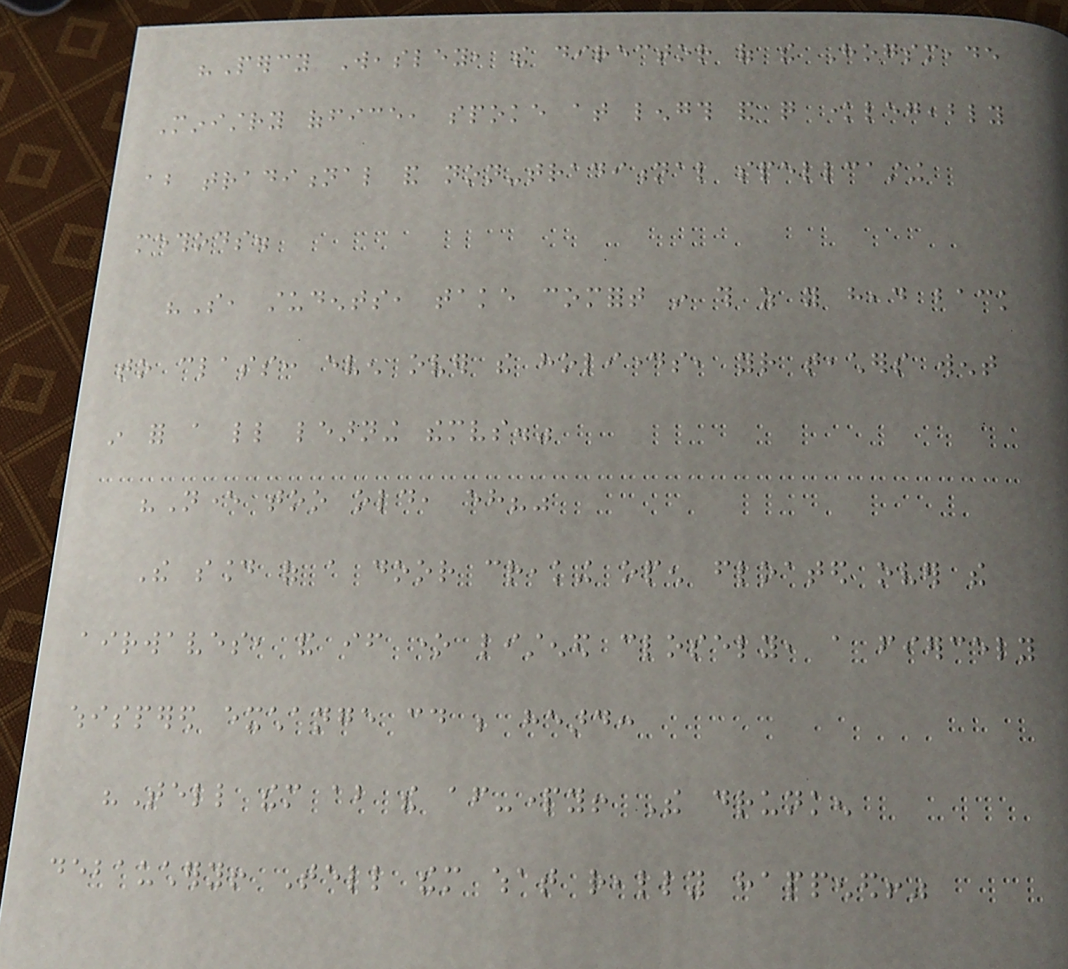"Percy Weasley, the director of the Hogsmeade
Ministry office, spoke at length and quite knowlegeably
about traditional and non-traditional spellcasting
methods.
"So, students, take comfort in this as you head back
to class: even over the holidays, your teachers went
in for a little learning themselves."
"Never too old, eh?"
The sound of a door creaking open floated over the
airwaves, and if one listened closely, a fiercely
whispered exchange could be heard:
"Tell them about the after-party! The drunken
debauchery! Tell them what really happened!"
